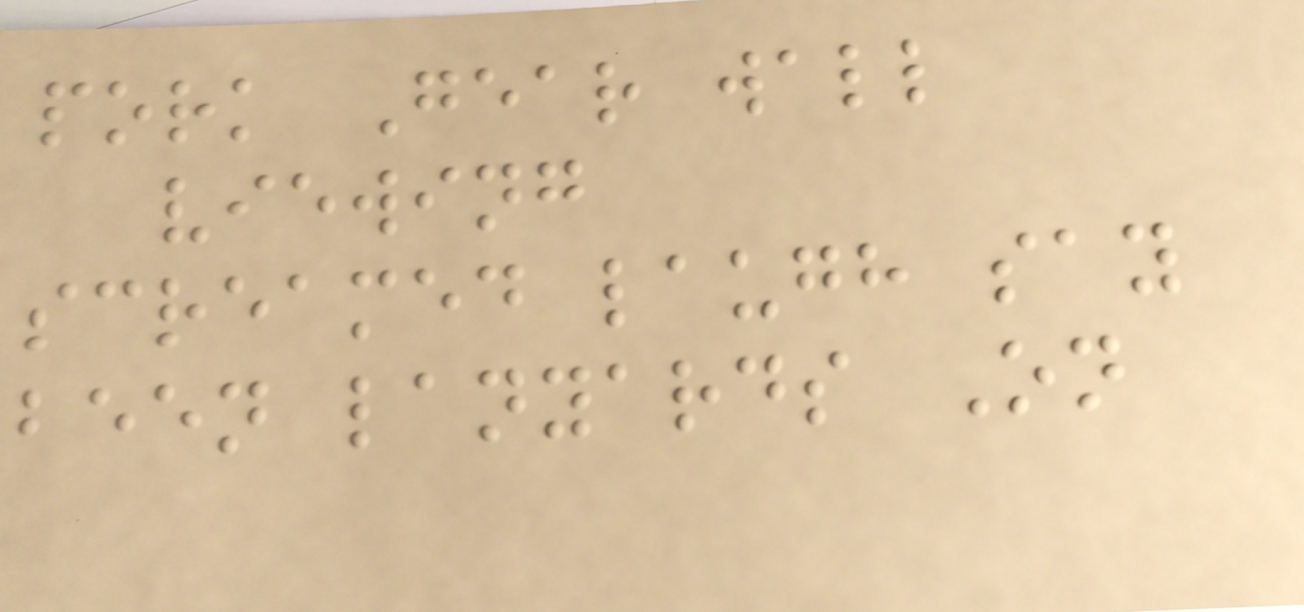pork Gear wall
viewing
screamed laugh say
been lanyards On
